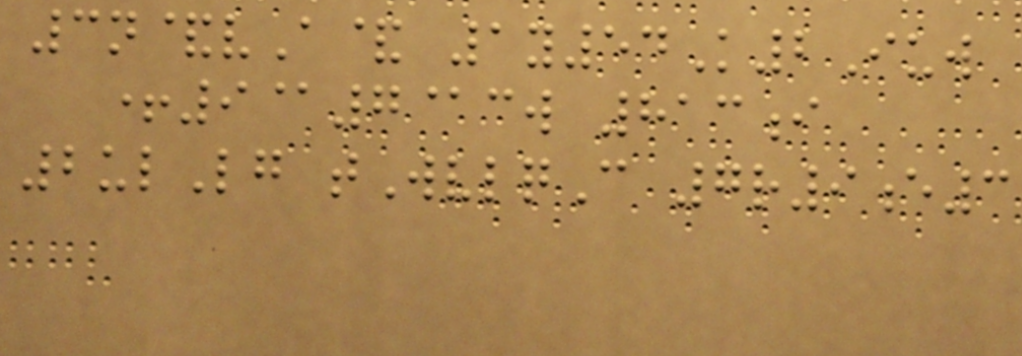3n&vA& 1y54K2Iuw
+9@7@cw 813i
2ulLg tWvlqC 7r9e3
